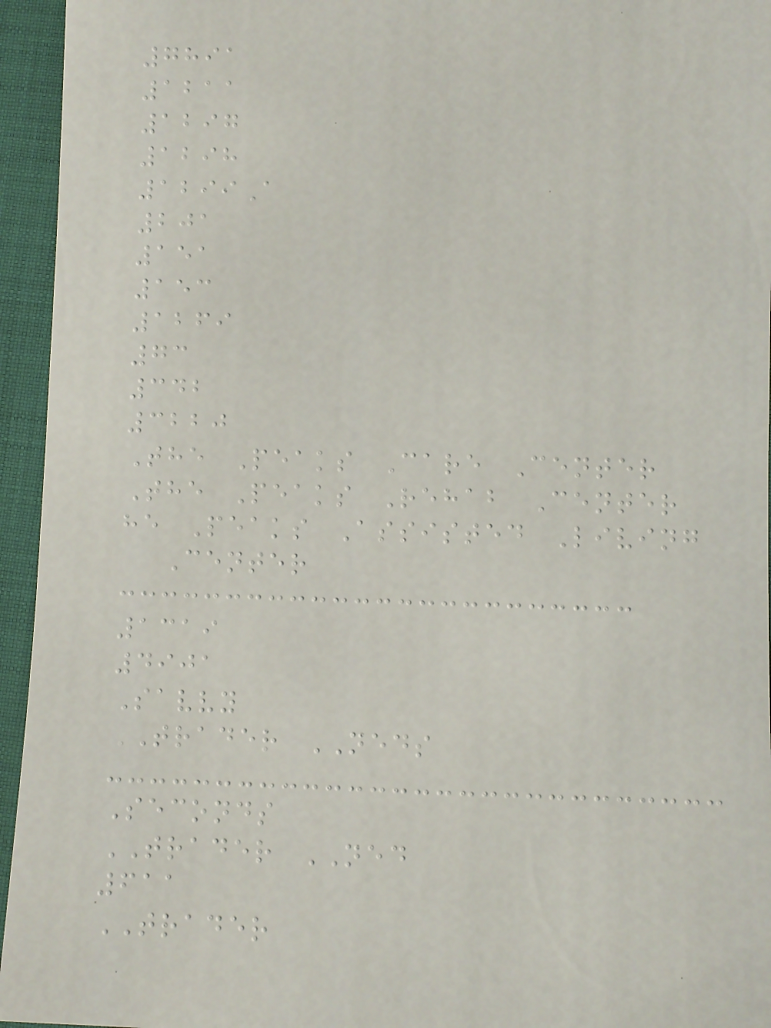7891
1211
1297
1298
1299A
201
151
153
1269
73
342
3220
The Peaks Care Center
The Peaks Rehab Center
he Peaks Assisted Living
Center
1319
4901
Savvy
TRADER NEDS
Seconds
TRADER NED
611
TRADER
